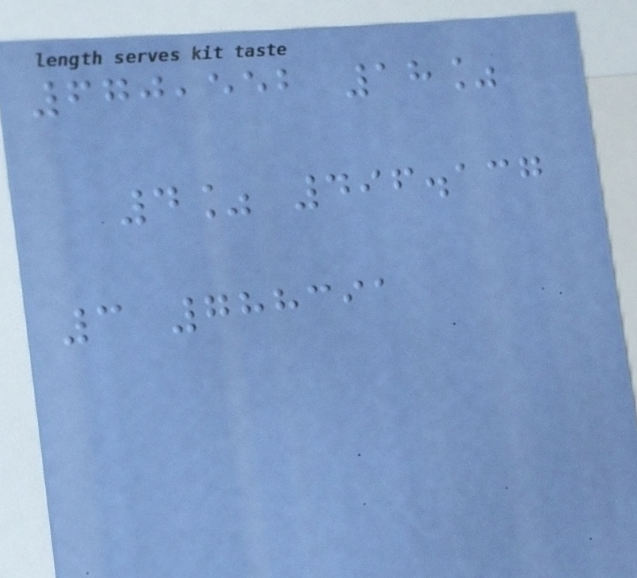670,552 18%
4% 496.137
3 788391
